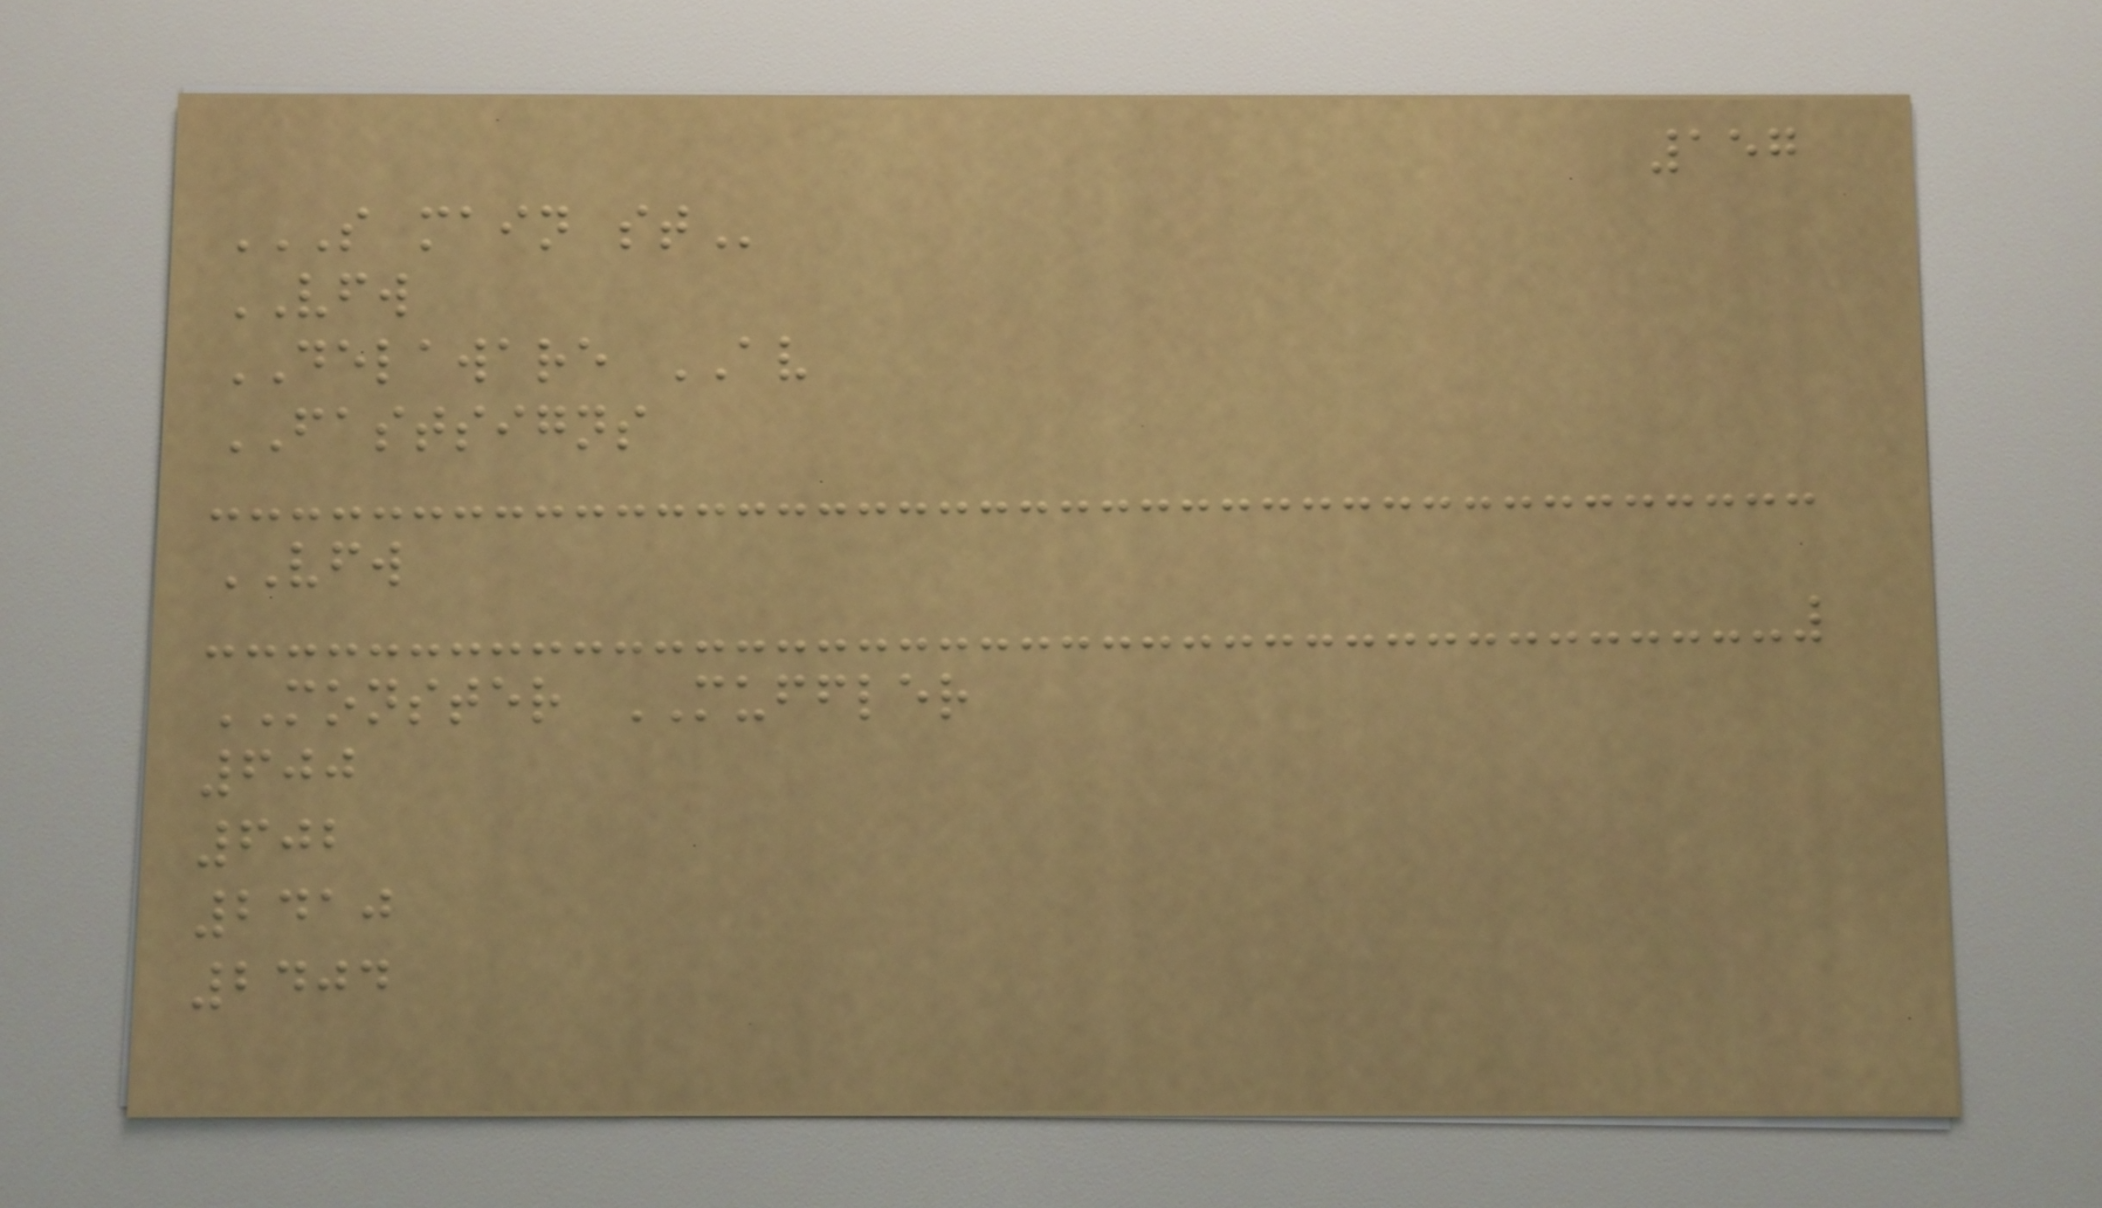157
S MAIN ST
VFW
DELAWARE AV
FASTSIGNS
VFW
MONSTER MUFFLER
600
602
2410
2404
